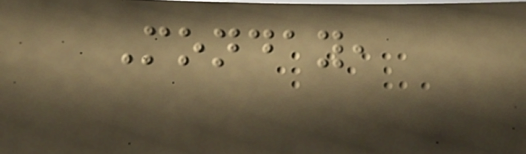Monday,
